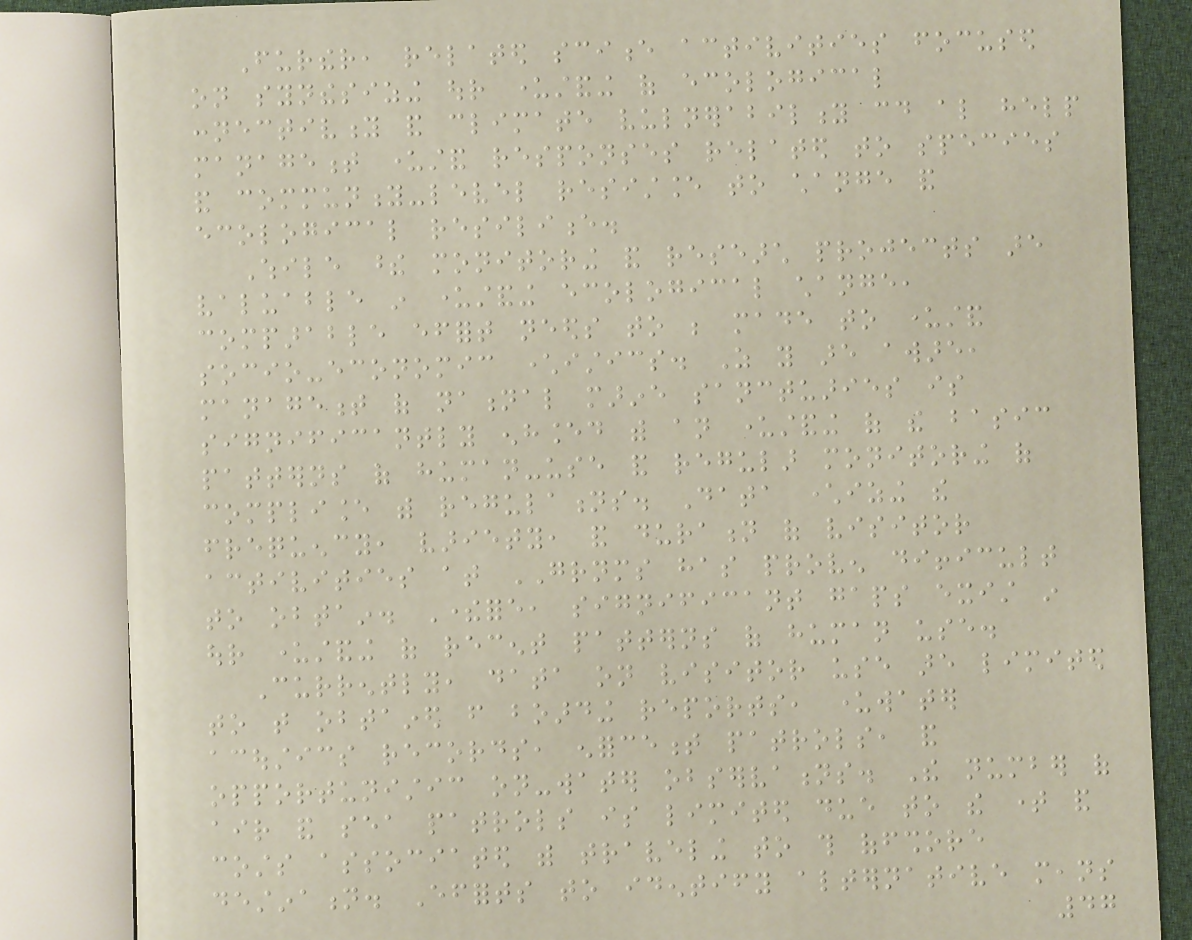Further, related science activities focused
on synthesizing our understanding of ecological
connectivity and climate vulnerability could also help
management understand responses related to species
and community-level resistance to change and
ecological resilience.
While these monitoring and research projects are
valuable in understanding ecological change,
comparable effort needs to be made to understand
socio-economic characteristics. As you are aware,
management of national marine sanctuaries is
significantly enhanced with an understanding of the basic
patterns of human-use and regular monitoring of
compliance with regulations. Data characterizing the
frequency, variety, and duration of visitor
activities at GRNMS has proven difficult
to obtain. Therefore, significant gaps exist in
our understanding of recent patterns of human use.
Currently, data on visitor use are limited
to that obtained from boarding reports, underwater
acoustics records, enforcement patrols, and
opportunistic on-water observations. The number of
air and sea patrols is limited due to the time and
costs associated with traveling to this offshore
destination. Efforts to identify alternative means
47
